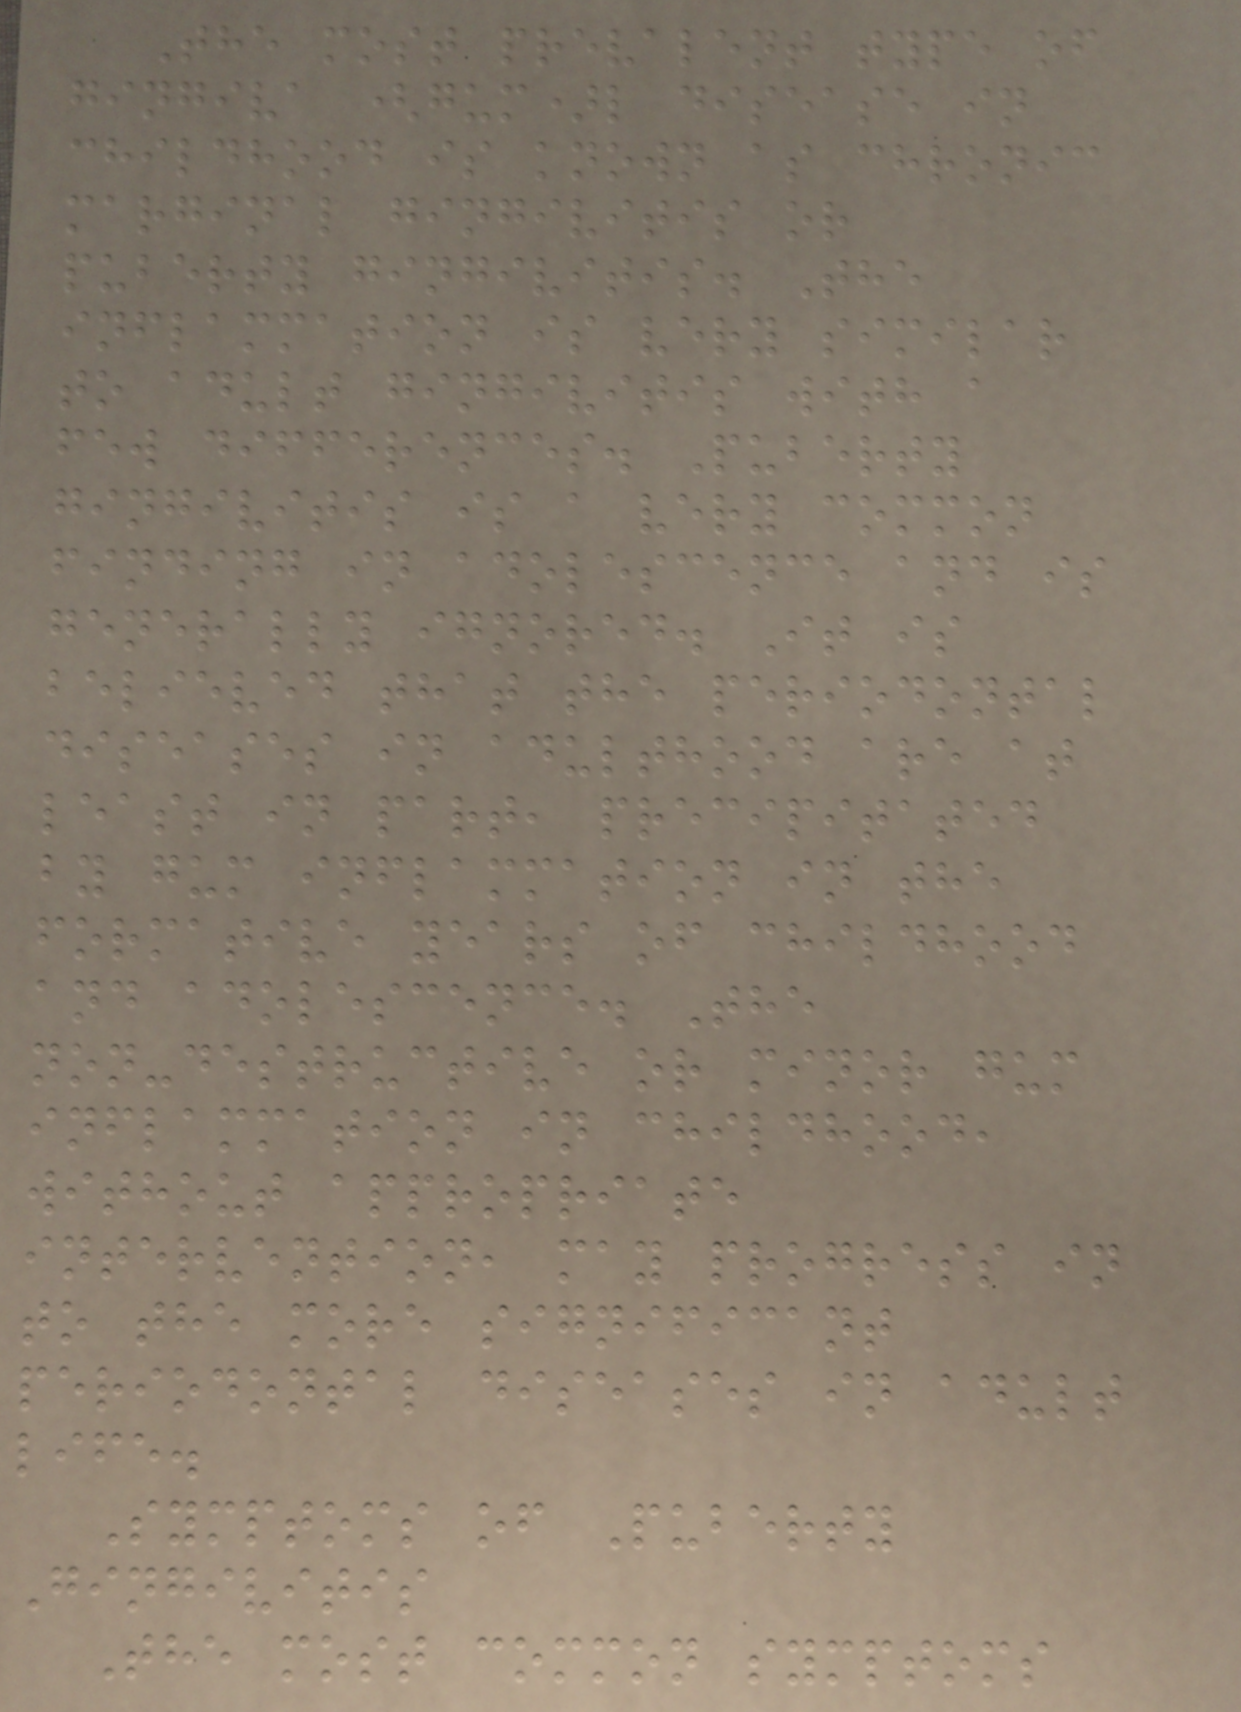The most prevalent type of
gingiva (gum)l disease in
childhood is known as chronic
marginal gingivitis or
puberty gingivitis. The
inflammation is very similar
to adult gingivitis with a
few differences. Puberty
gingivitis is a very common
finding in adolescence and is
generally ignored. It is
believed that the periodontal
diseases in adulthood are at
least in part, precipitated
by gum inflammation in the
formative years of childhood
and adolescence. The
non-destructive or minor gum
inflammation in childhood,
without appropriate
intervention, may progress in
to the more significant
periodontal diseases in adult
life.
Symptoms of Puberty
Gingivitis
The most common symptoms
